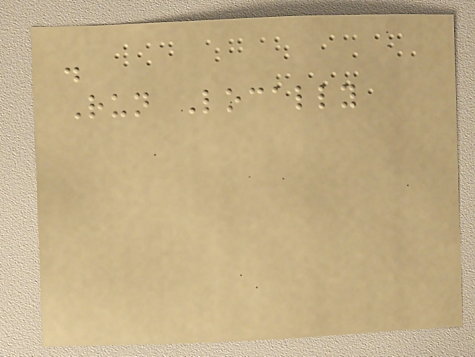.
Run Locally
